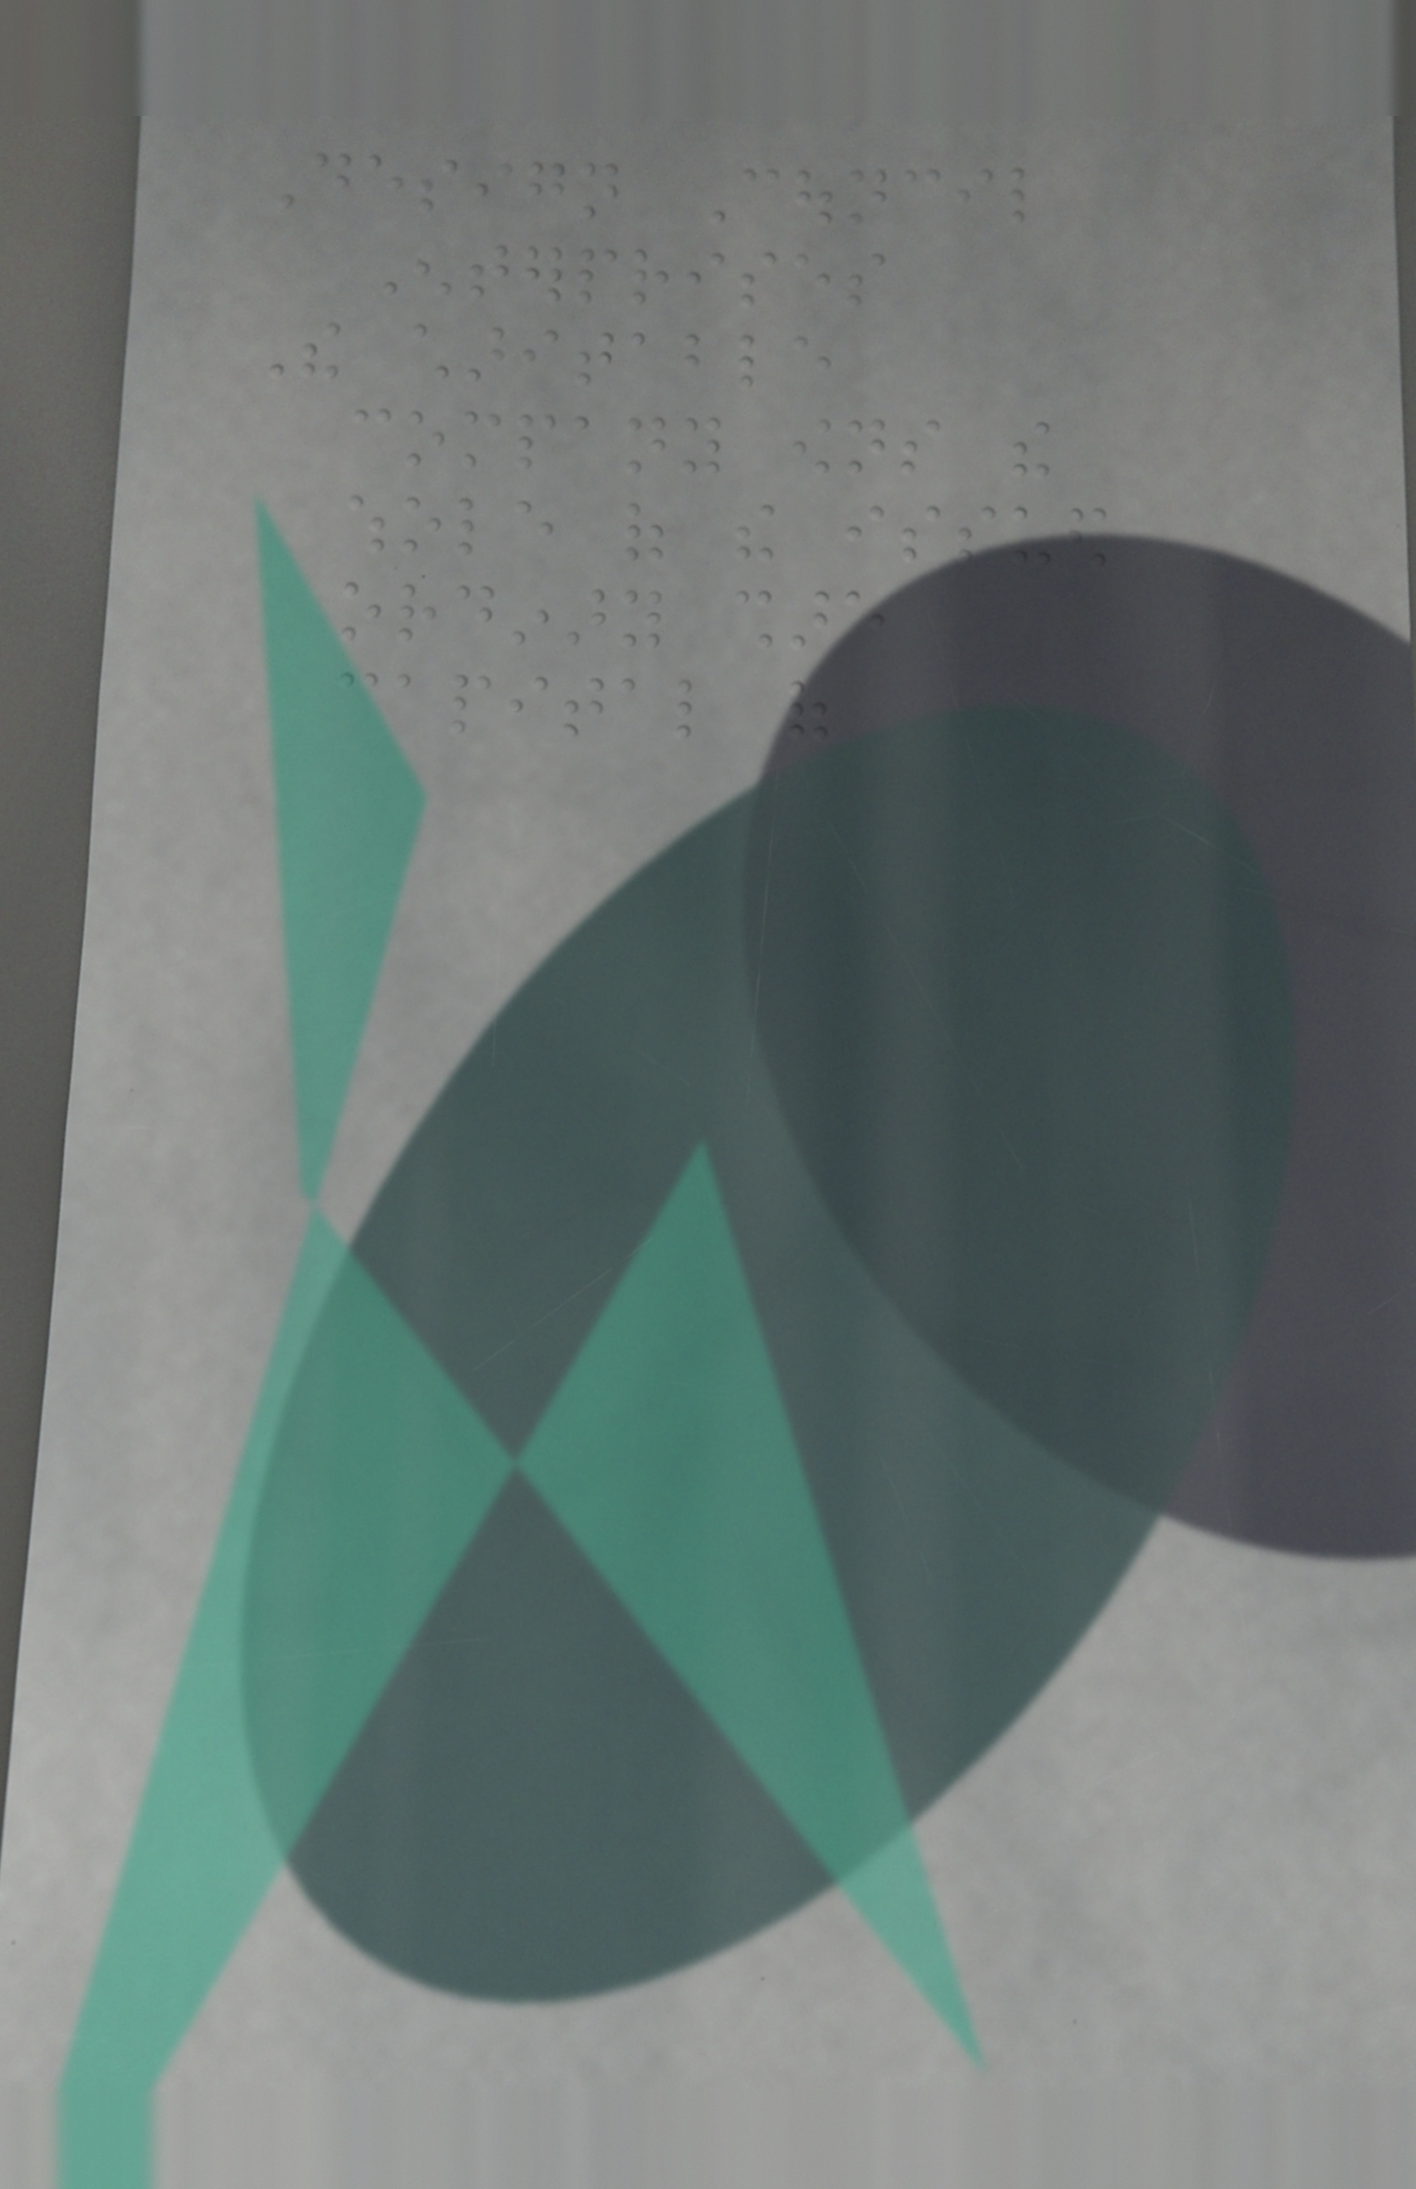Design Council
Enterprises
The charitable
company owns the
whole of the issued
ordinary share
capital of
